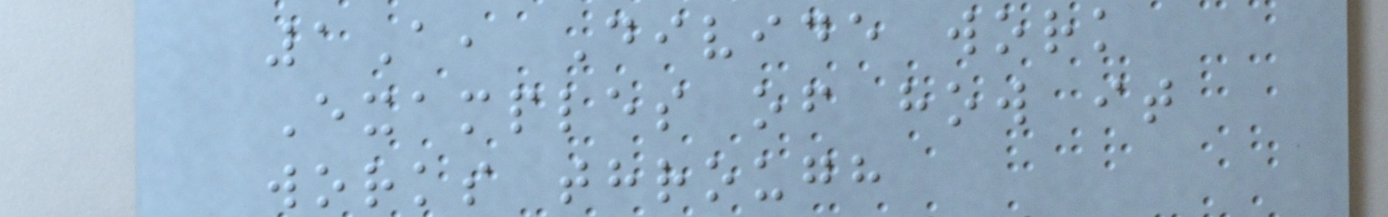1A, Divide work
Examples of how it
works through
